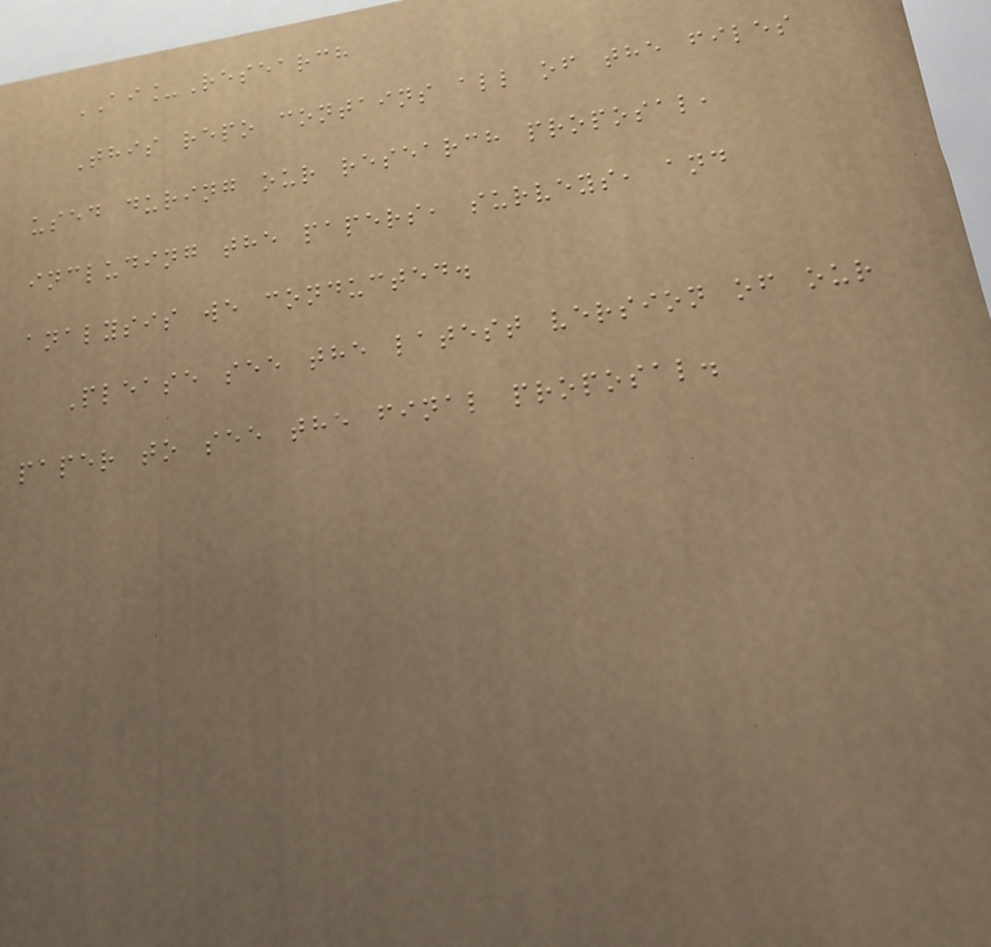AI_Research
This repo contains all of the files
used during our research proposal,
including the papers, surveys, and
analysis we conducted.
Please see the latest version of our
paper to see the final proposal.
